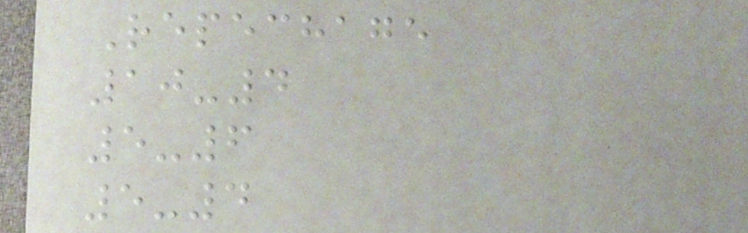Repechage
10-4
5-6
5-4
